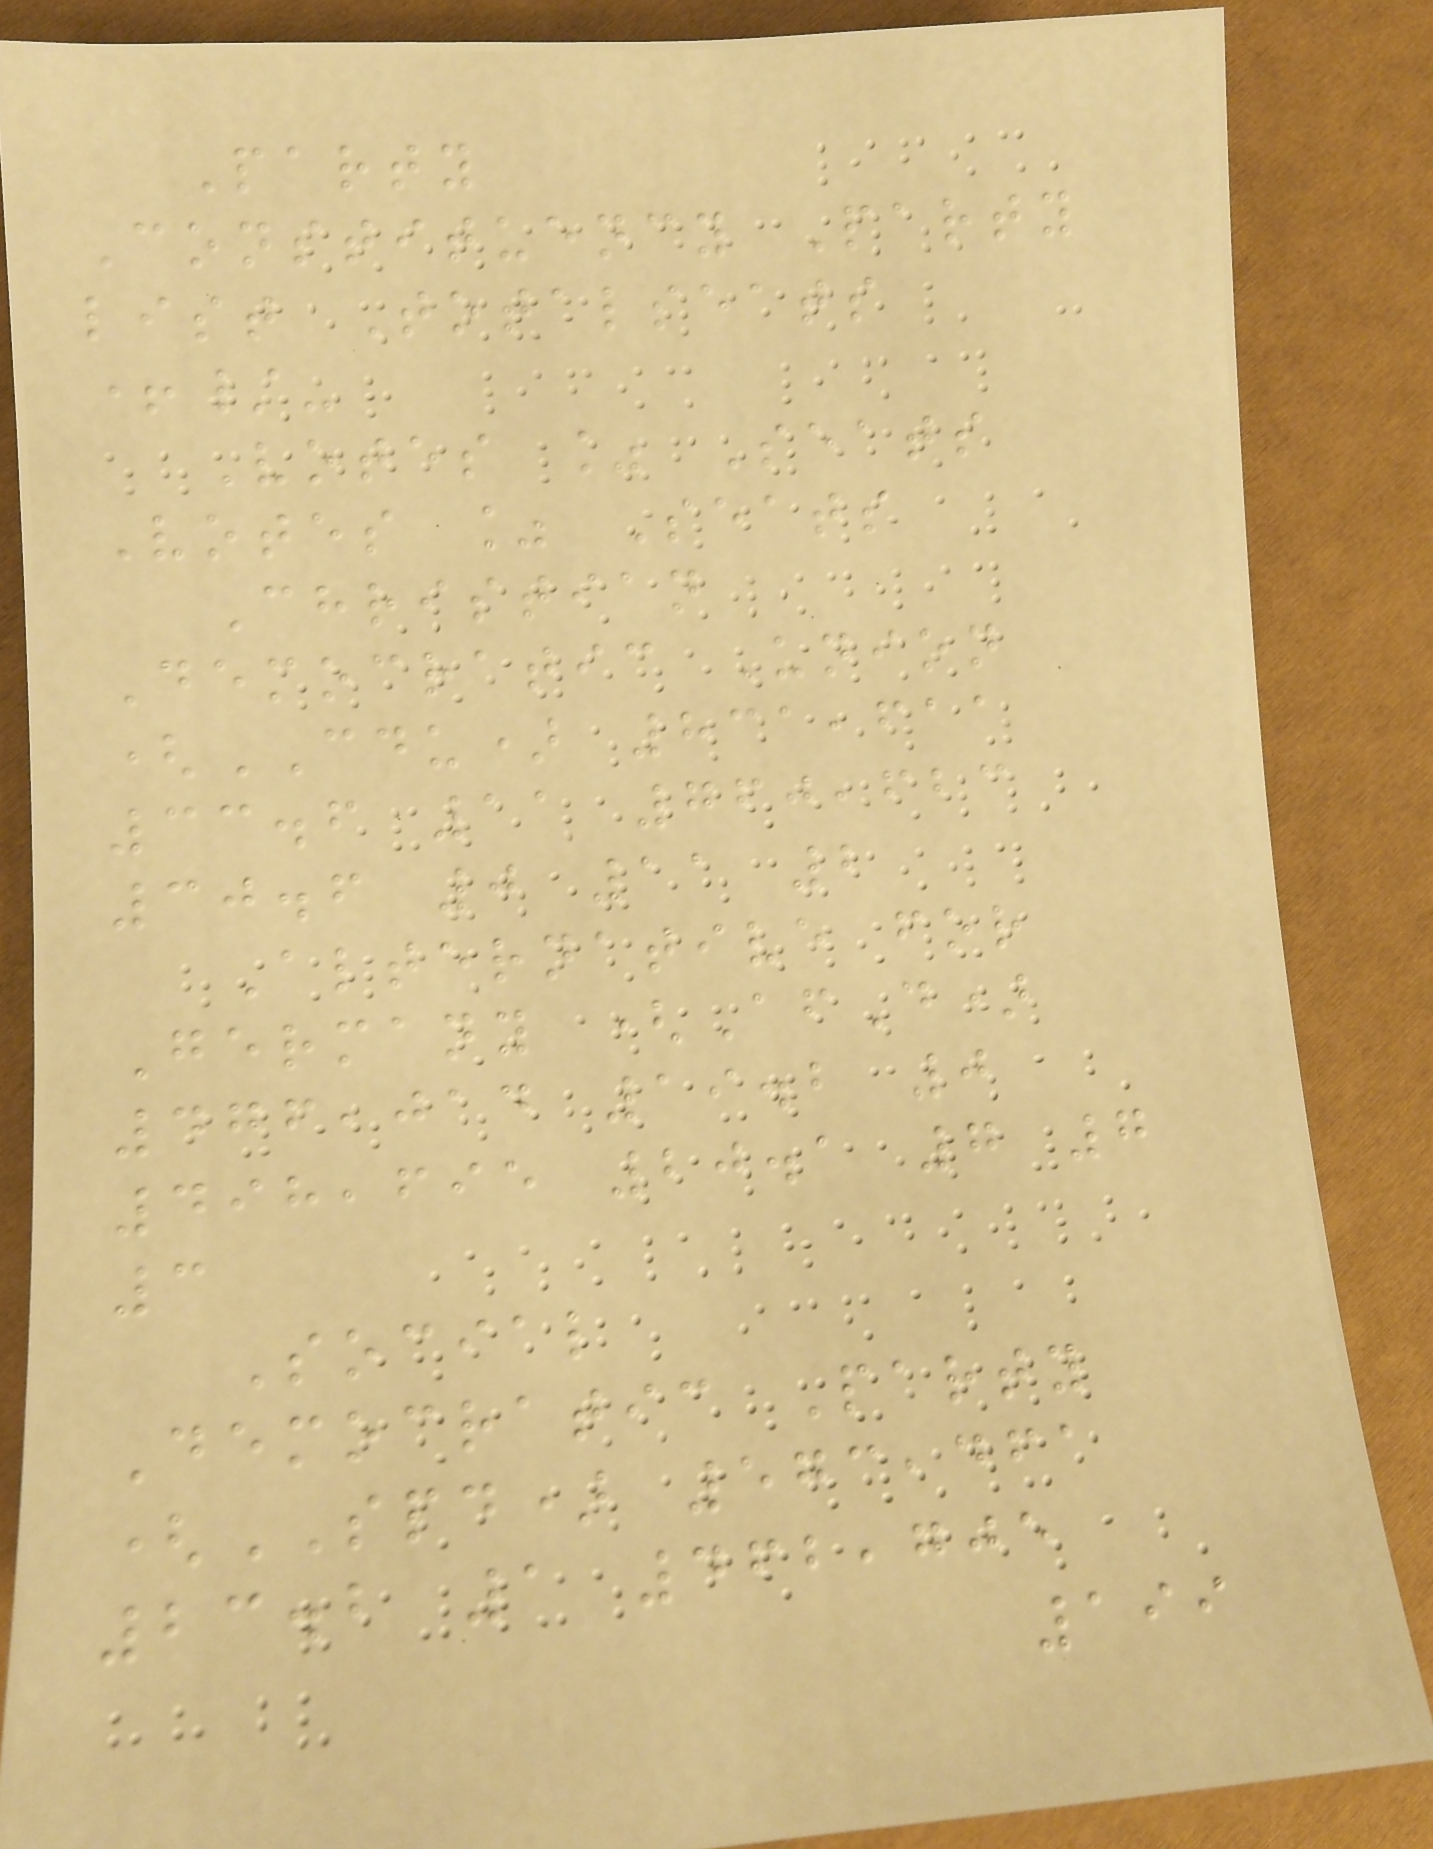Party
Constituency Party
list Totalseats
+/-
Votes % Seats
Votes % Seats
Christian
Democratic Union
(CDU) 831,611
33.6 11 760,623
30.6 0 11 2
Alternative for
Germany (AfD)
476,014 19.2 0
498,695 20.1 7 7
3
Social
Democratic Party
(SPD) 573,461
23.2 1 462,705
199
